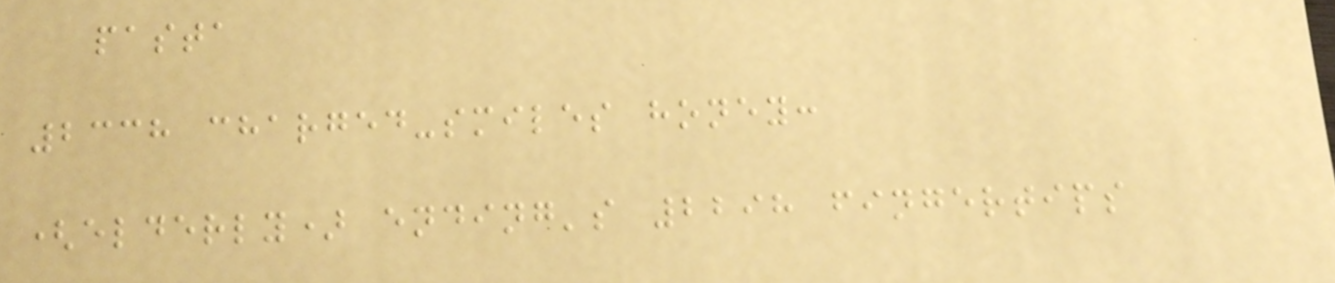pasta
2338 charged-smiles honey:
(elderly) ending's 2298 fingertips
